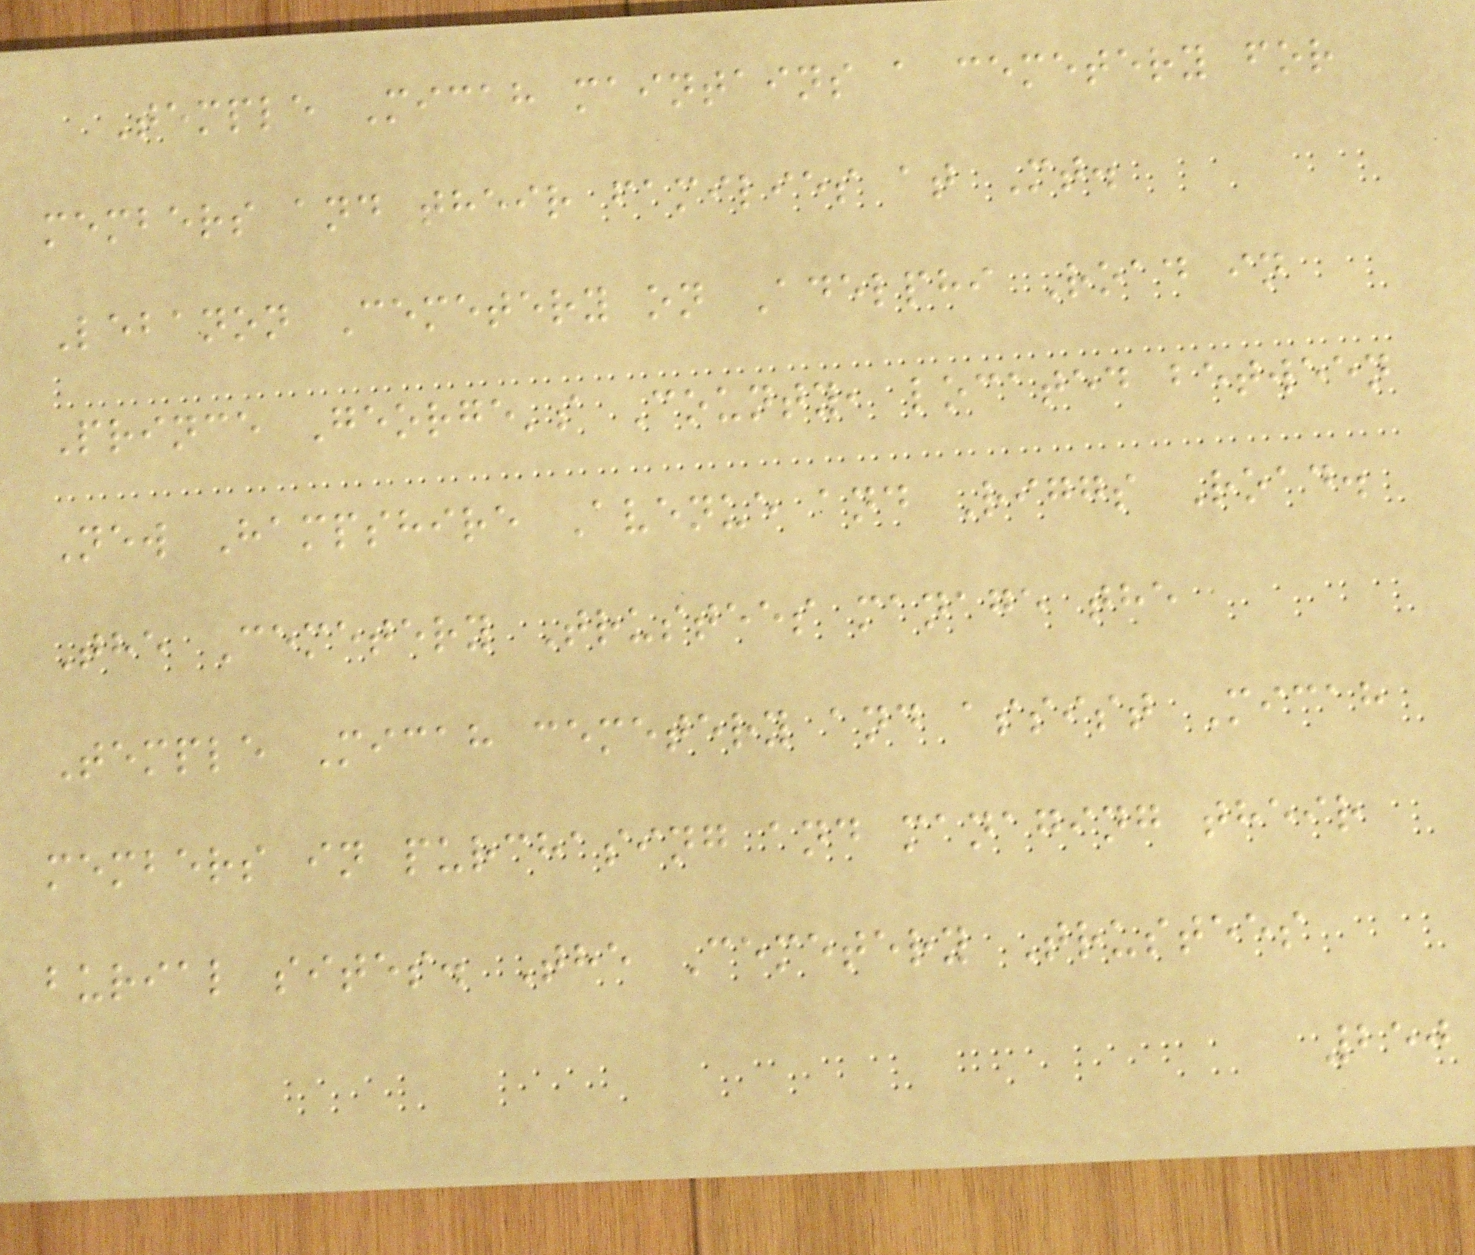Temple Micah maintains a cemetery for
members and their families at Mt.
Lebanon Cemetery on Adelphi Road in
Prince George's County, located between
New Hampshire Avenue and Riggs Road.
The Cemetery Trustees manage the
Temple Micah cemetery and assist Micah
members in purchasing and managing their
burial sites. The Cemetery Trustees
250
